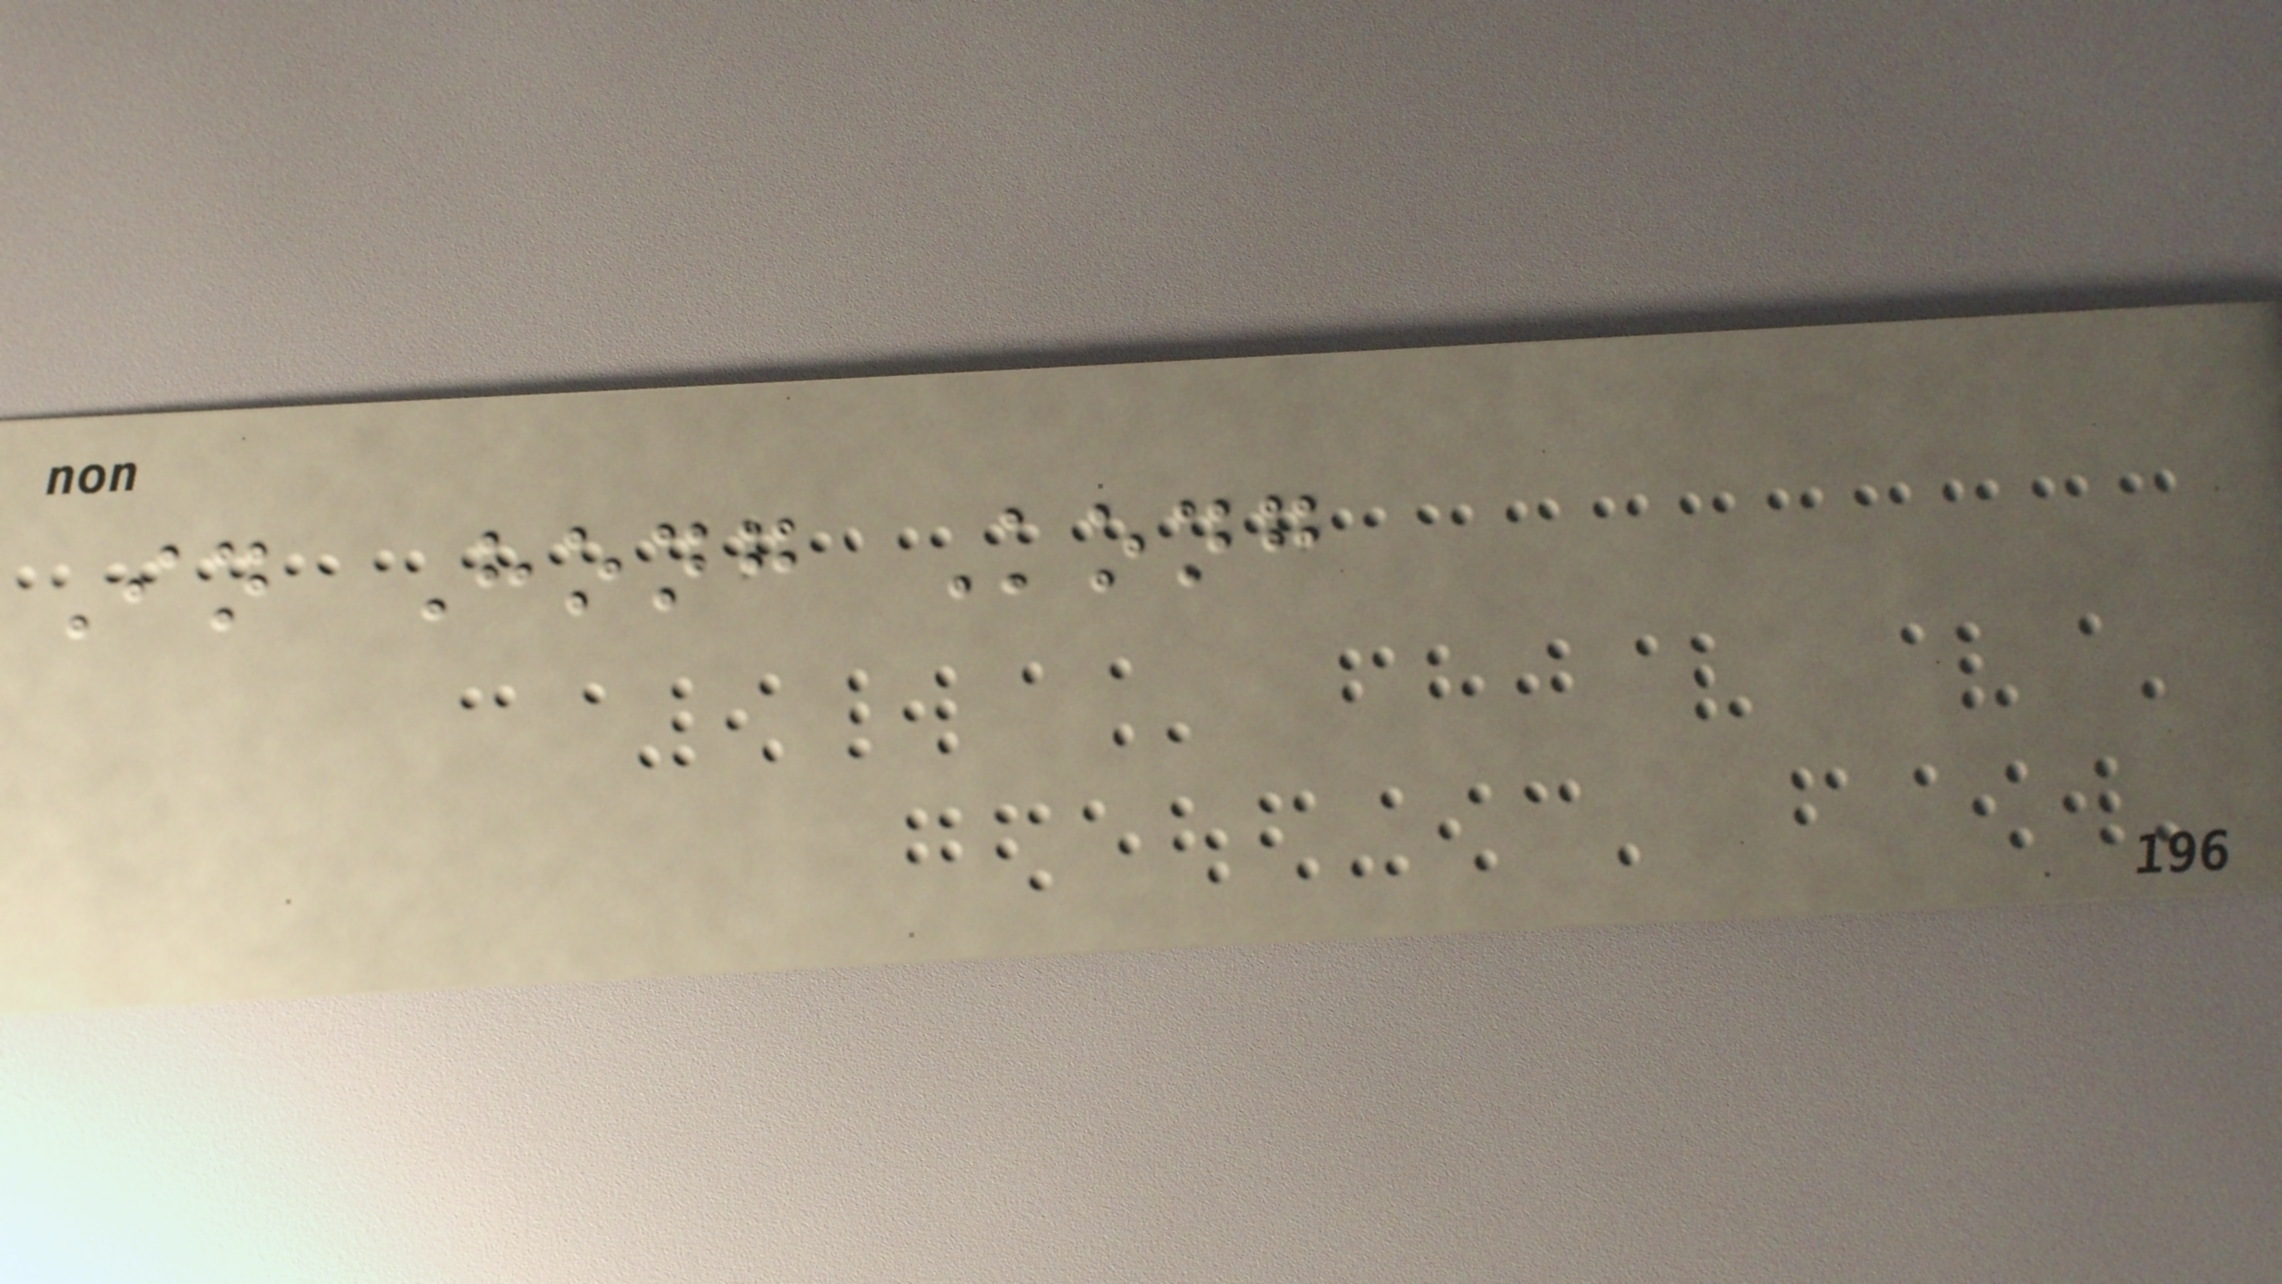In Hong Kong
